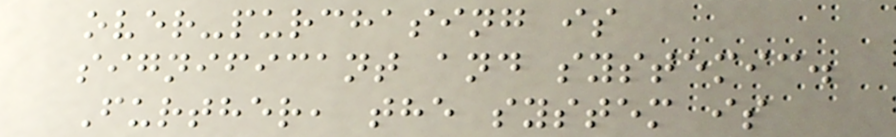over-purchasing is
significant and systemic.
Further, the system is
